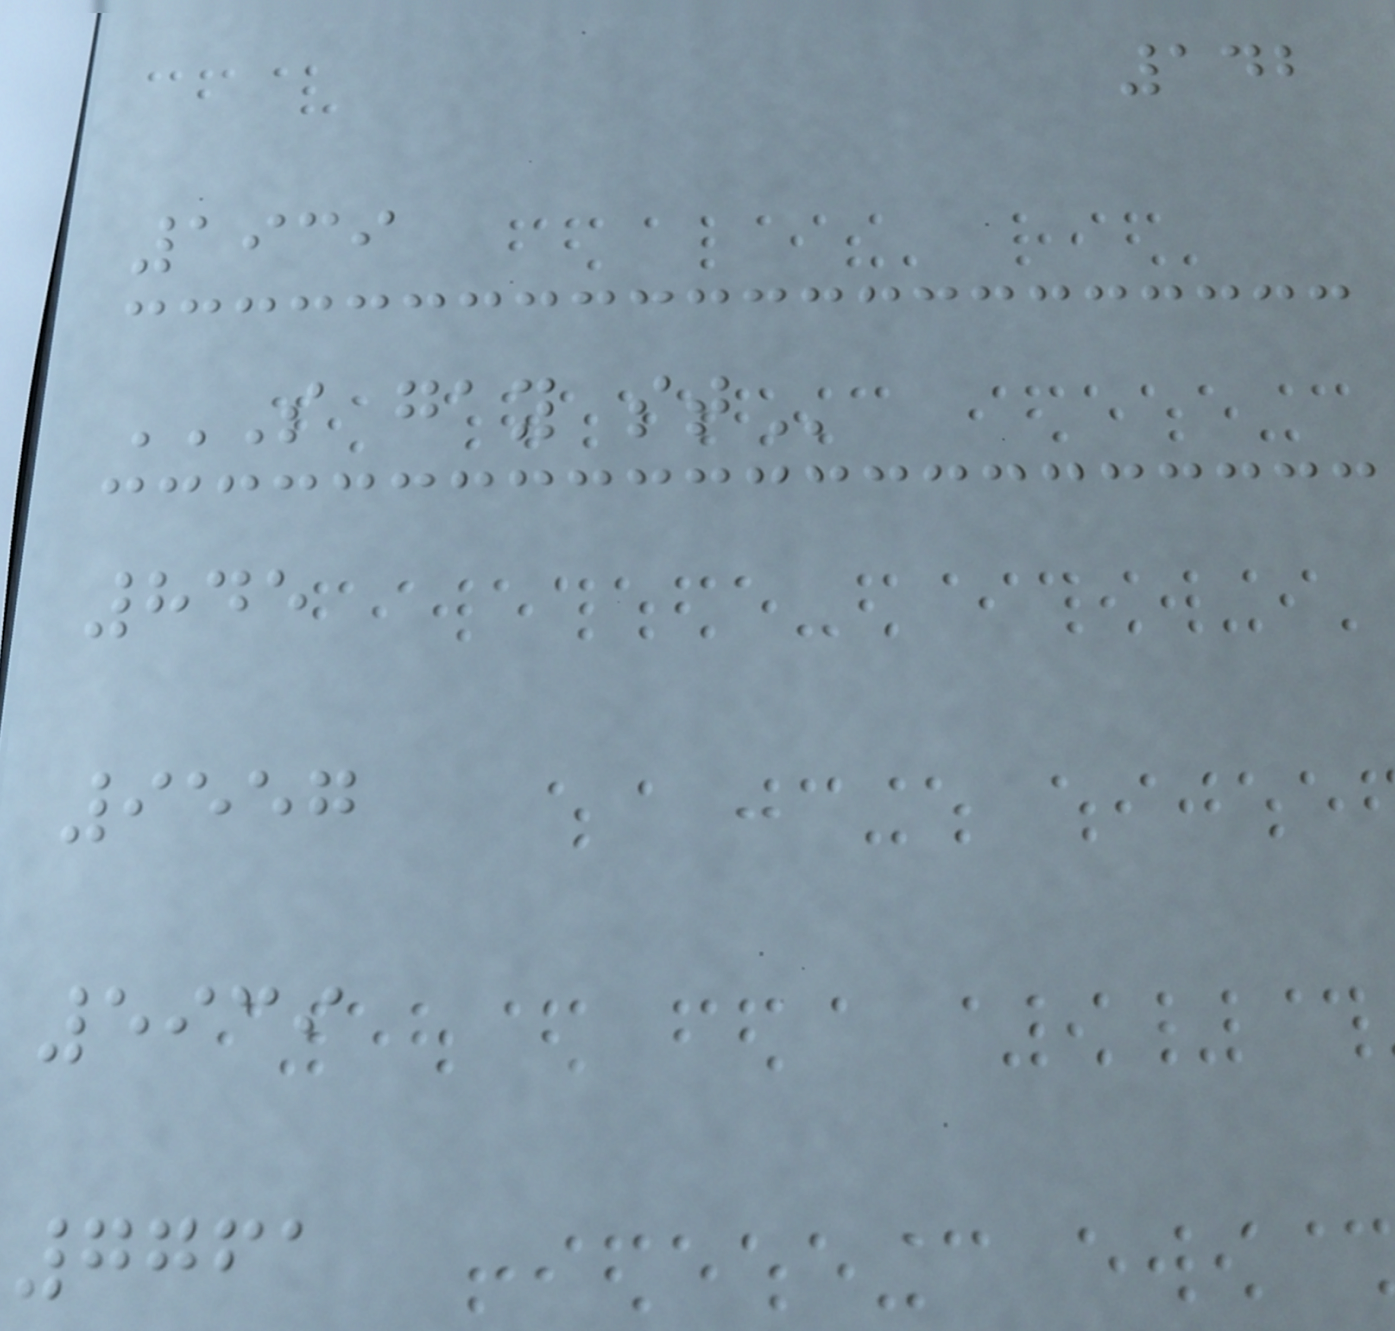142
1939
S GAY ST
845
9557
5939
7761
